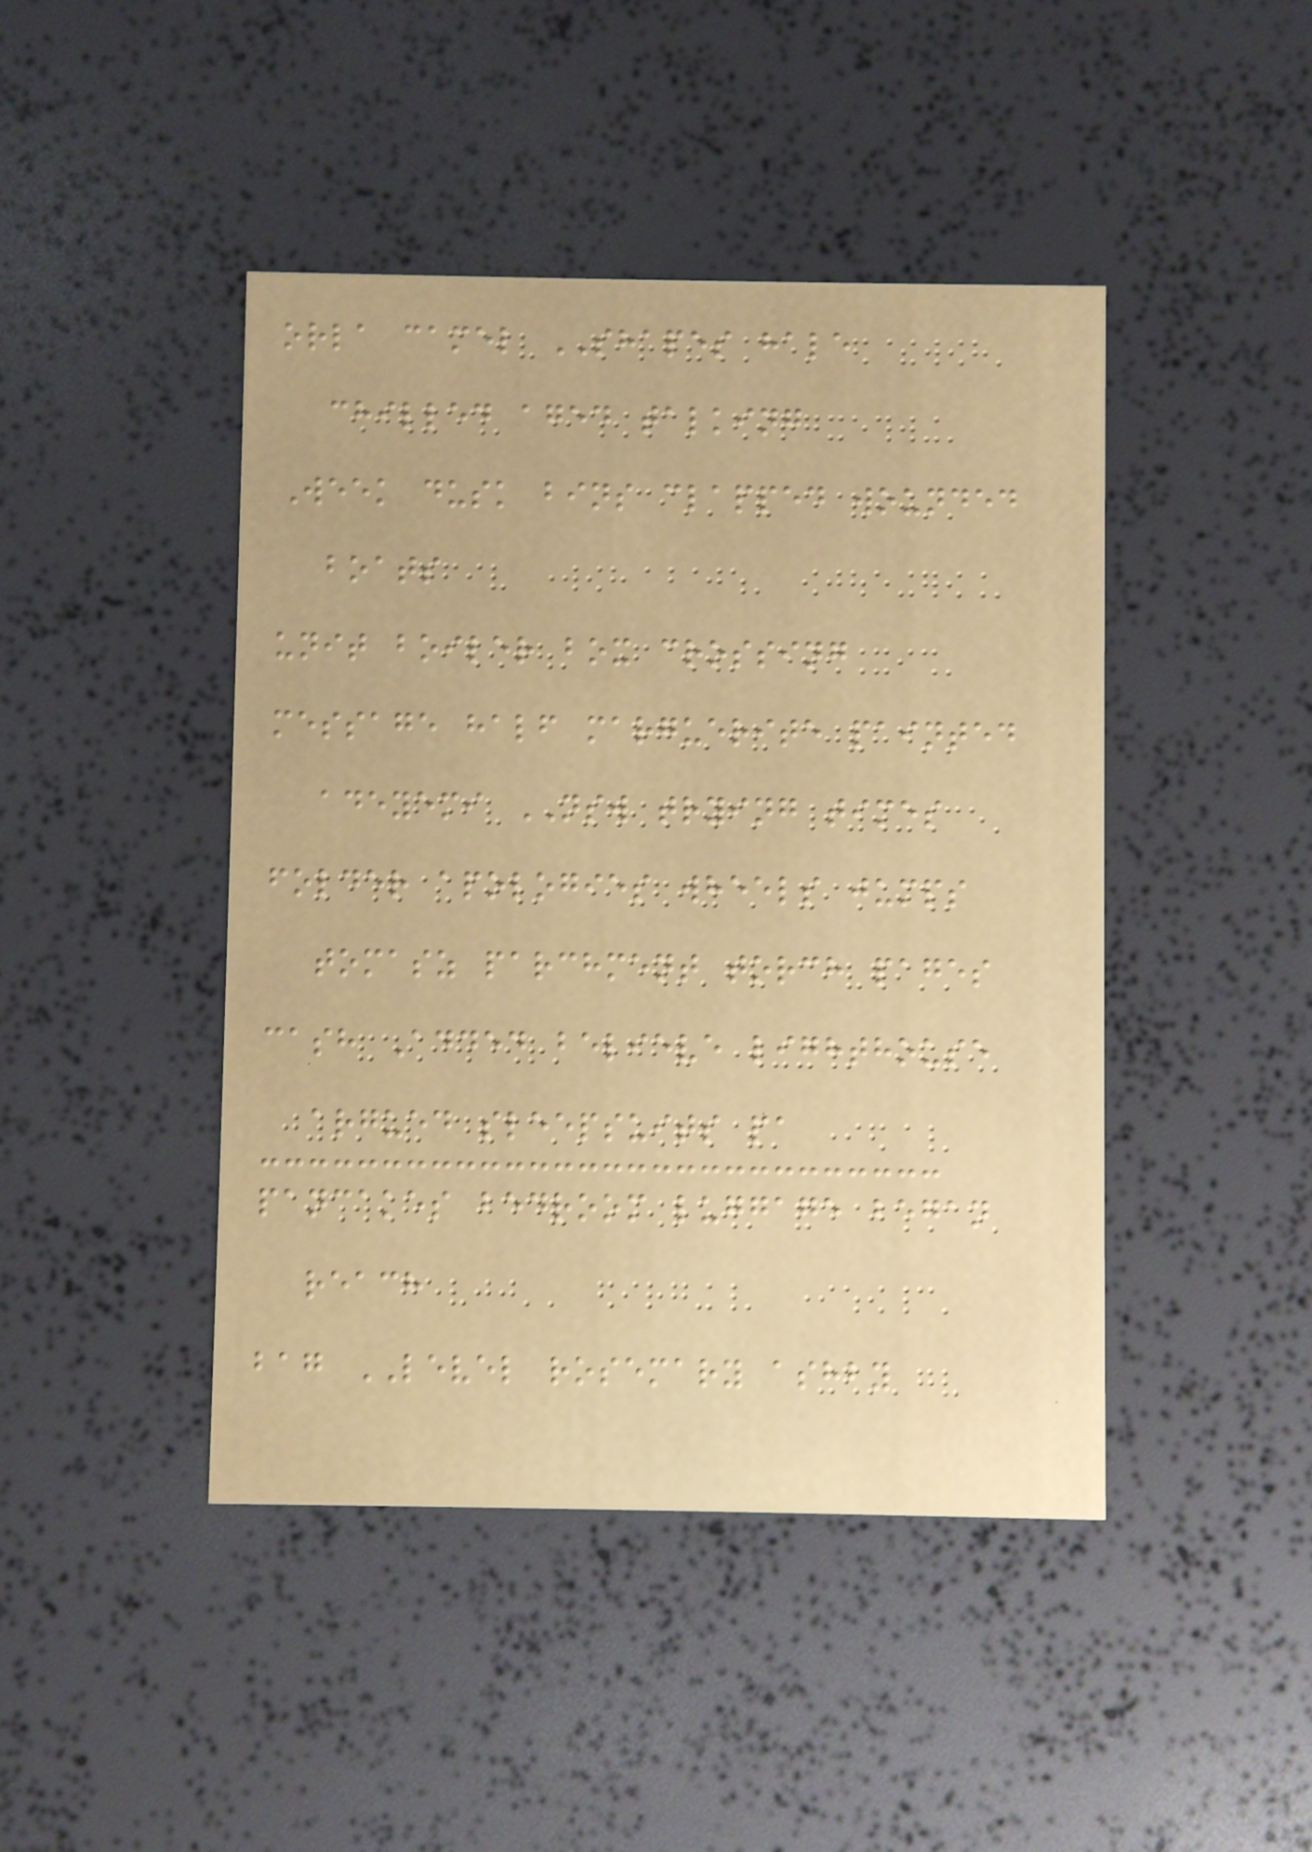orla camel SHAPES hale
chilled aged talking
Week dusk bins clapped wounded
boats
unit boiler box crossing
message half marguerite painted
adeyemi NSW trying times
folder apologies wheels jumps
tomasz parchment torch pages
cash Added believe lighthouse
argued sleepsuits pa
pancakes bedroom luggage began
reach
bag LEVEL rosemary ashby
